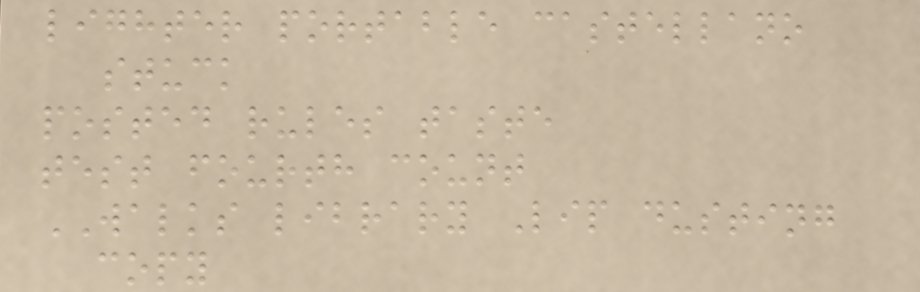lighter portable castellano
stuck
posted rules taste
test fourth count
WALKS library Lip dusting
copy
